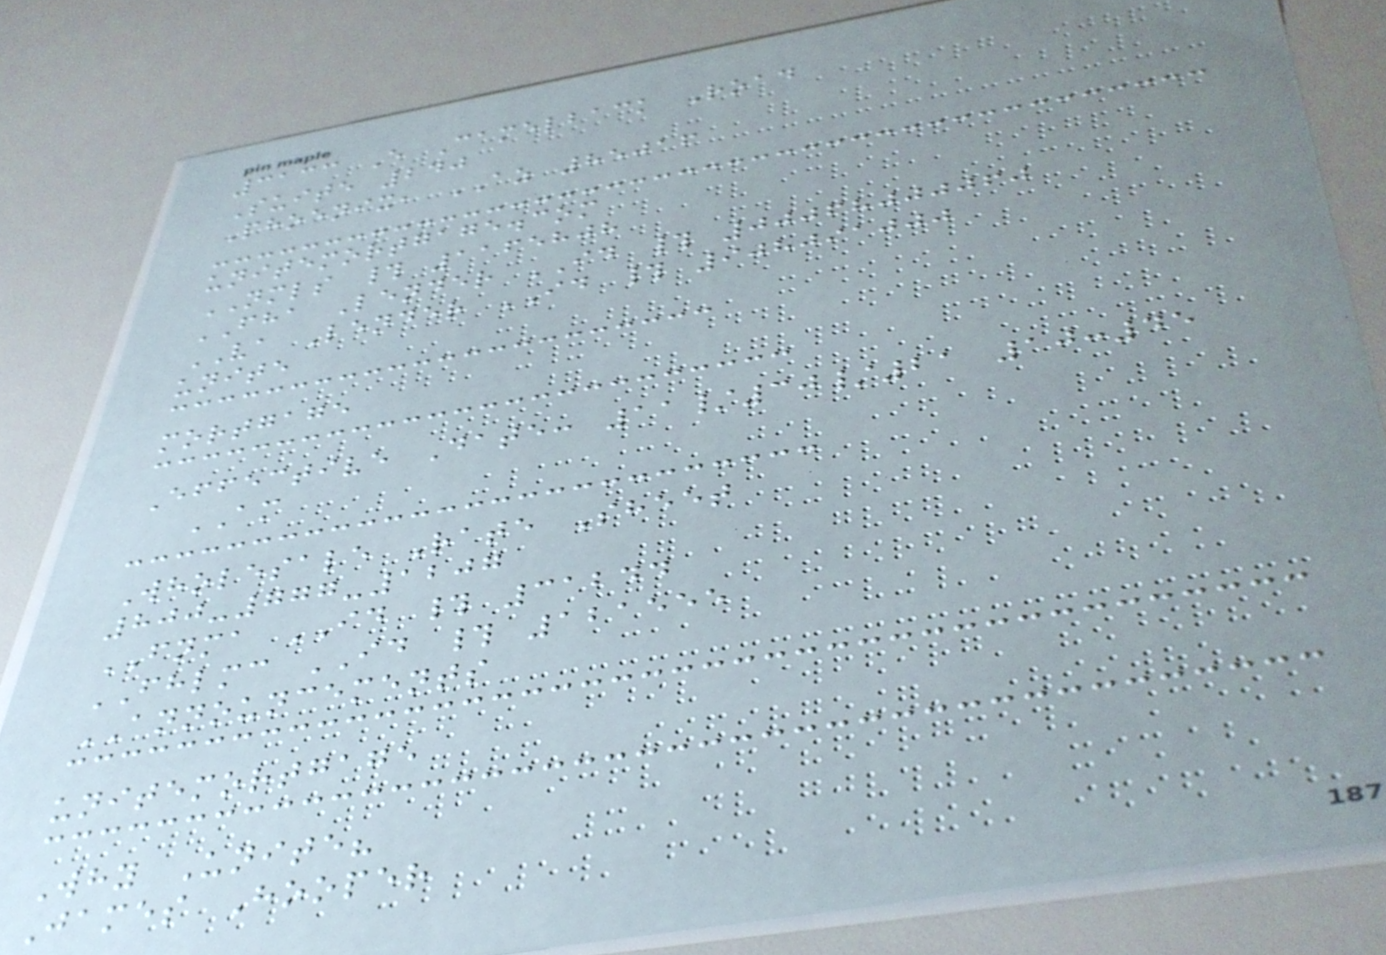3133 E Camelback Road
Suite 240
Phoenix, AZ 85016
unitemortgage.com
NMLS # 1165808
FHA Lender ID # 00068000060
VA Lender ID # 908091000
unite
mortgage
Effective Date: 11/30/21 10:45
AM
Wholesale Rate Sheet
800-777-1207
FNMA ID # 31244
FHLMC ID # 121555
ANNOUNCEMENTS
unitemortgage
Why Unite?
James Hooper
